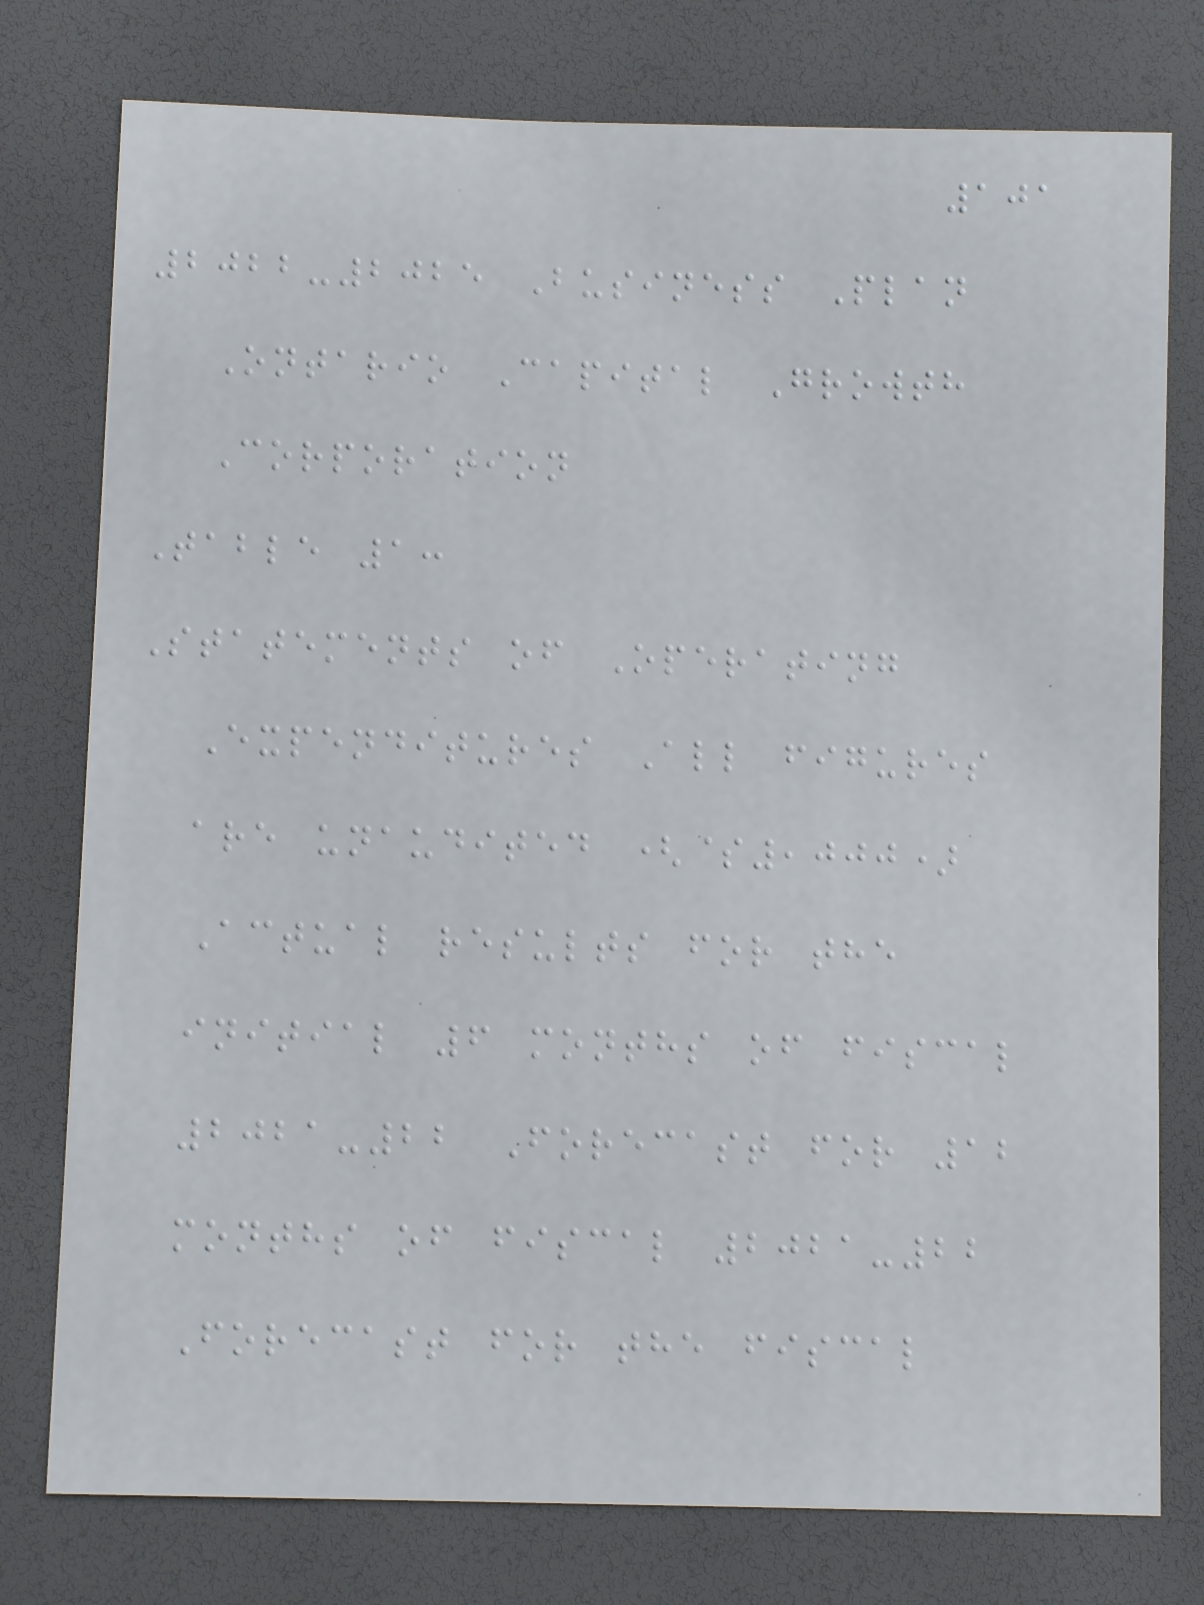101
2022-2025 Business Plan
Ontario Capital Growth
Corporation
Table 1:
Statements of Operating
Expenditures All figures
are unaudited ($,000)
Actual results for the
initial 6 months of fiscal
2021-22 Forecast for 12
months of fiscal 2021-22
Forecast for the fiscal
